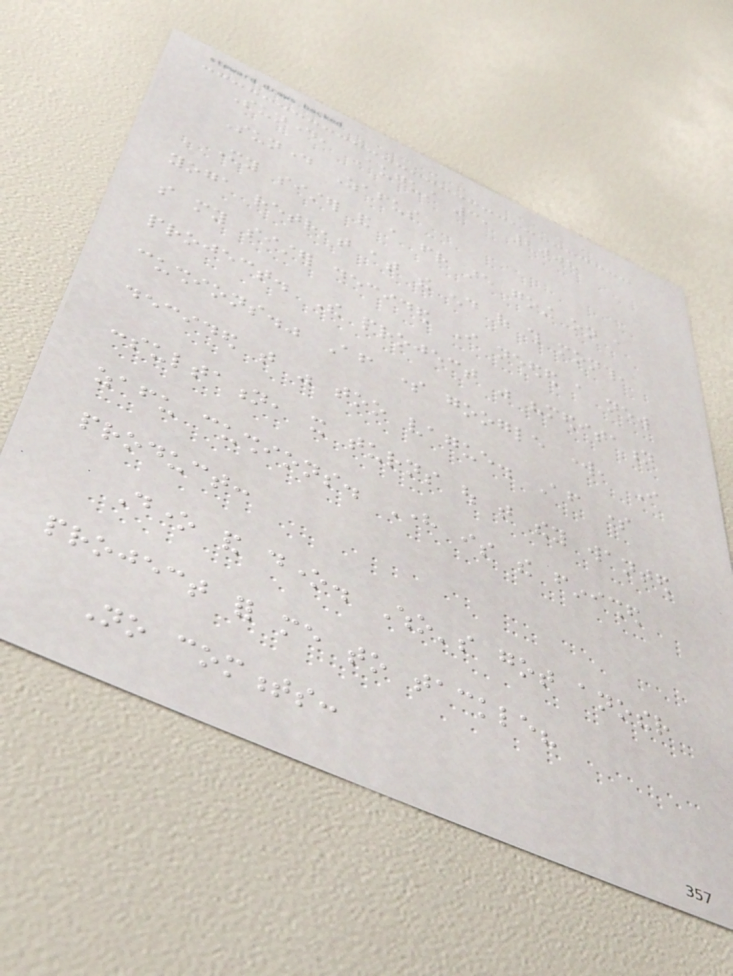Sunday, August 3, 2008
Sunday Zafus
My sister and a friend are going on a
yoga retreat at the end of this month,
so my sister decided I needed a new
project. The project was "meditation
cushions." After some google work, I
decided that was too vague. After some
consultation, it turns out that they wanted
zafu cushions. Here is the finished
product:
Done and done. Who's got another
project for me to tackle?
No comments:
